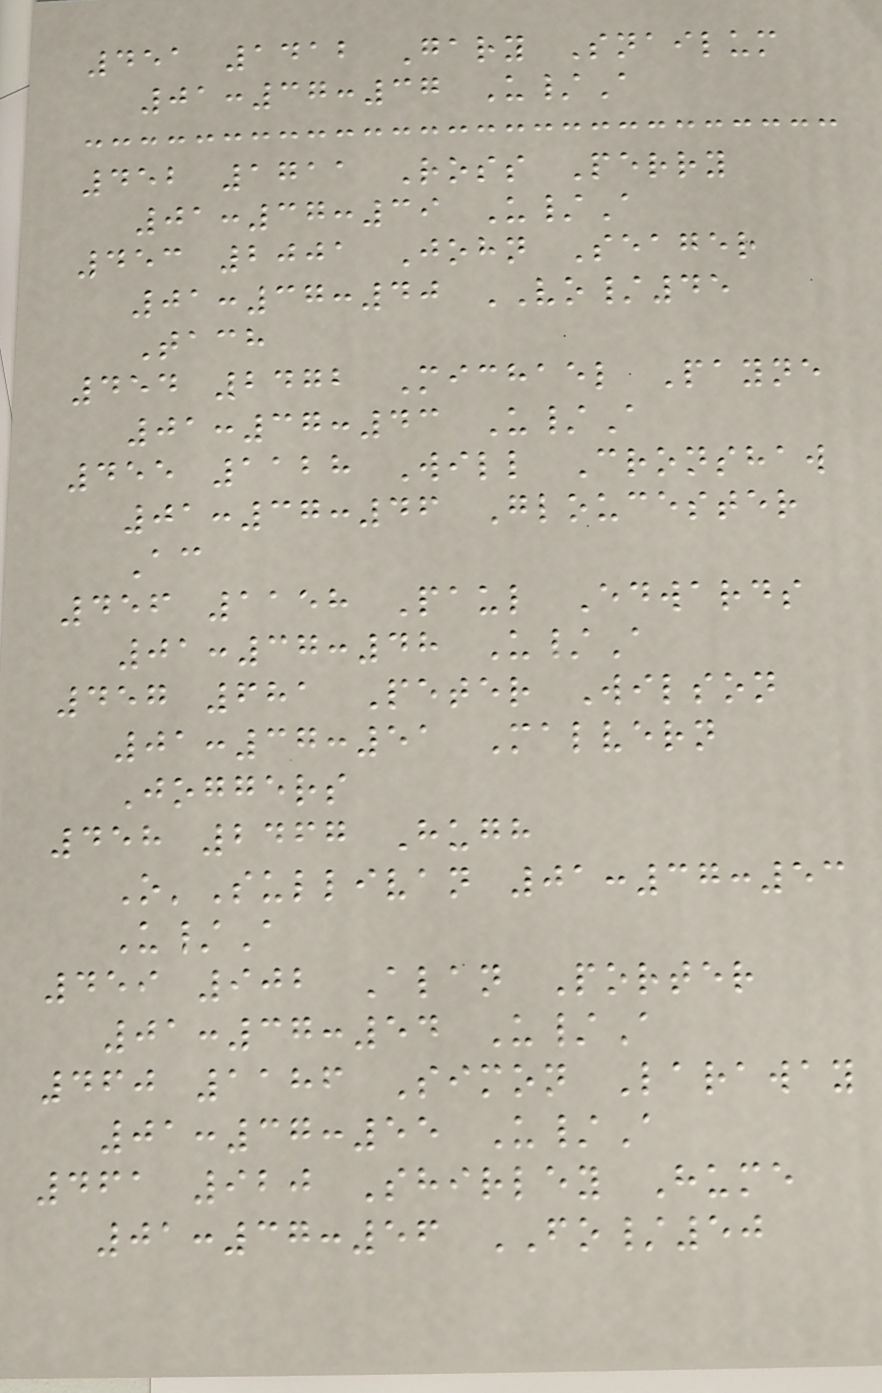451 1412 Gary Snailum
01:37:37 U/A
452 1711 Ross Perry
01:37:39 U/A
453 2001 John Seager
01:37:40 VO/45
Tach
454 2472 Michael Payne
01:37:43 U/A
455 1128 Will Cronshaw
01:37:46 Gloucester
Ac
456 1158 Paul Edwards
01:37:48 U/A
457 681 Peter Wilson
01:37:51 Malvern
Joggers
458 2467 Hugh
O'Sullivan 01:37:53
U/A
459 902 Alan Porter
01:37:54 U/A
460 1186 Simon Laraway
01:37:55 U/A
461 920 Shirley Hume
01:37:56 FO/50
